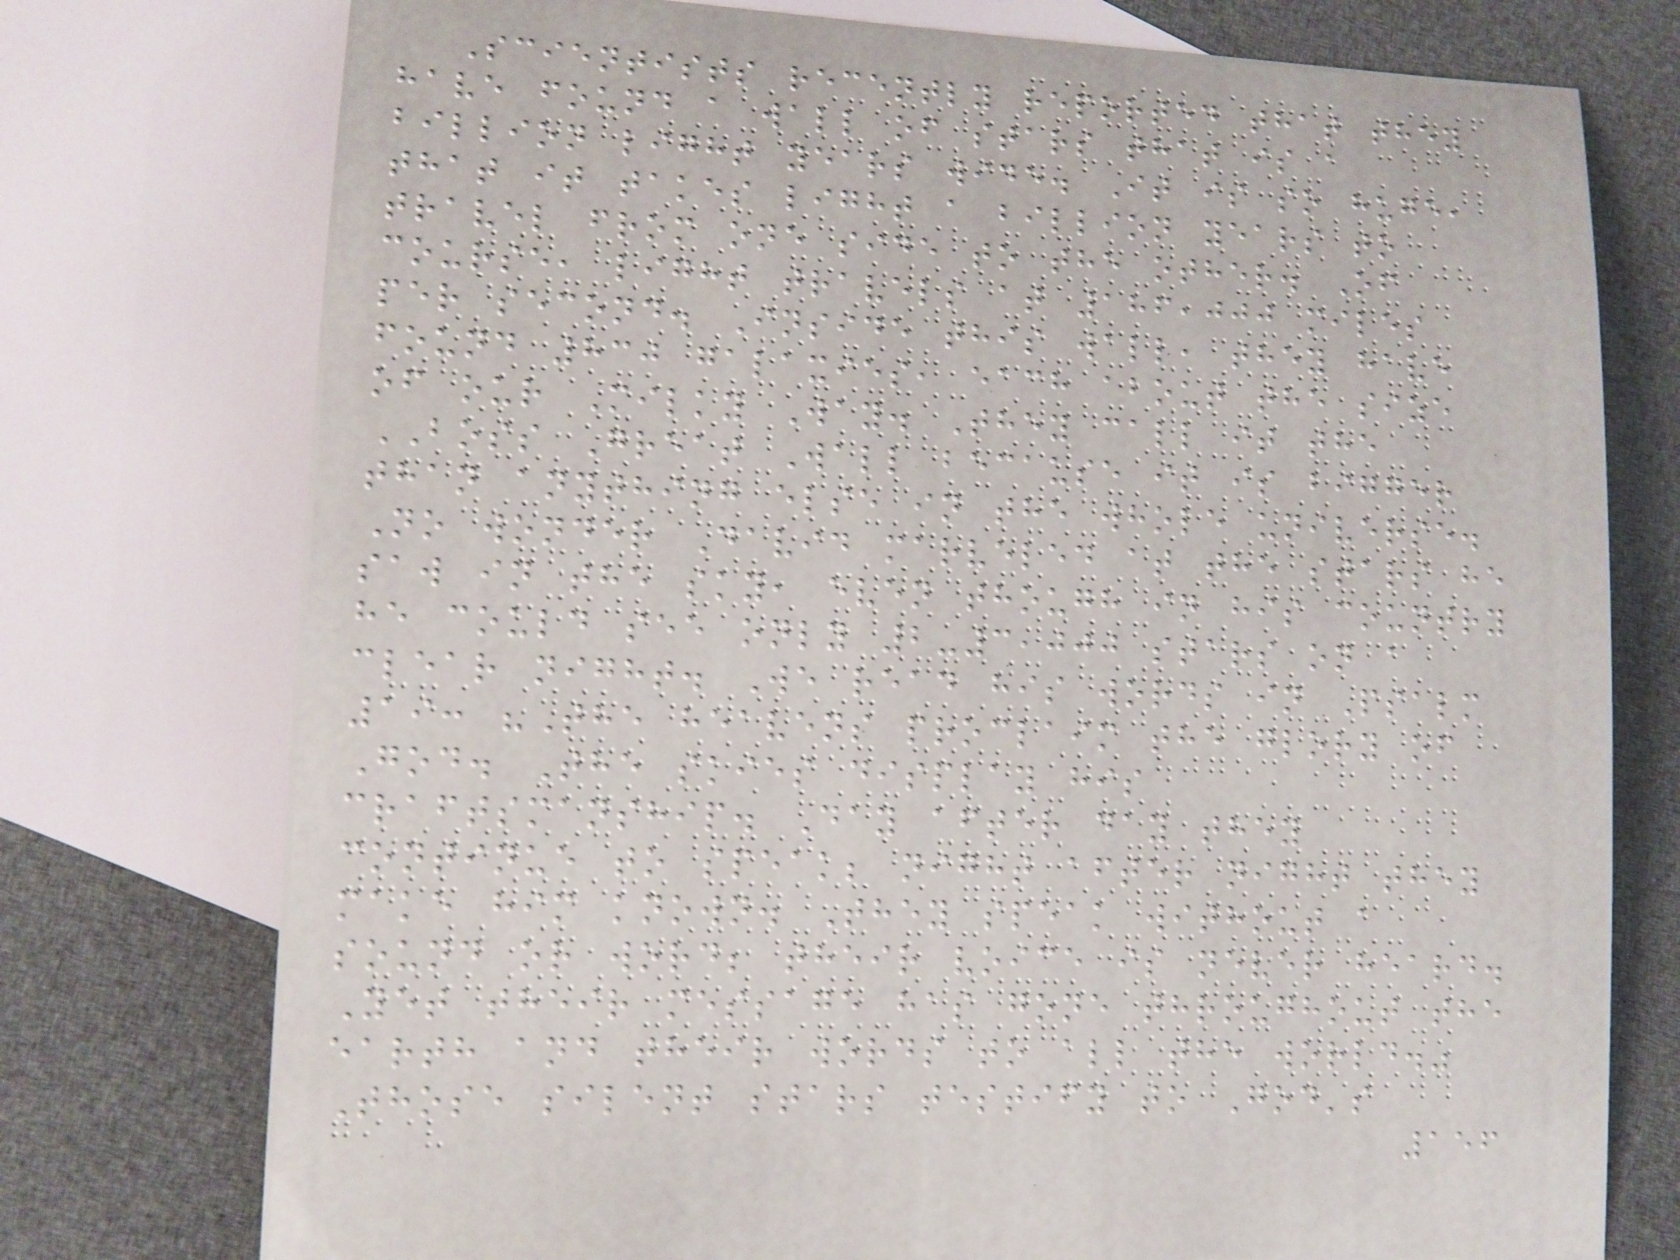Scientists recently reported that they
have found a wall of stars that is a
billion light years wide. It is so huge,
that it takes light a billion years to
travel from one side to the other. Of
course, light travels at 186,000 miles
per second. Inside this wall, they have
found 830 galaxies, each about the size
of our Milky Way. They call it the
BOSS Great Wall because it is bigger
than anything else in the whole universe.
No wonder David marveled at the stars he
saw in the sky, even though in his country
he could see only 2-3,000 stars on a
clear night. We read his words in Psalm
19: "The heavens proclaim the glory of
God. The skies display his
craftsmanship. Day after day they
continue to speak; night after night they
make him known. They speak without a
sound or word; their voice is never heard.
Yet their message has gone throughout the
earth and their words to all the world."
Those silent stars testify to God's
156
